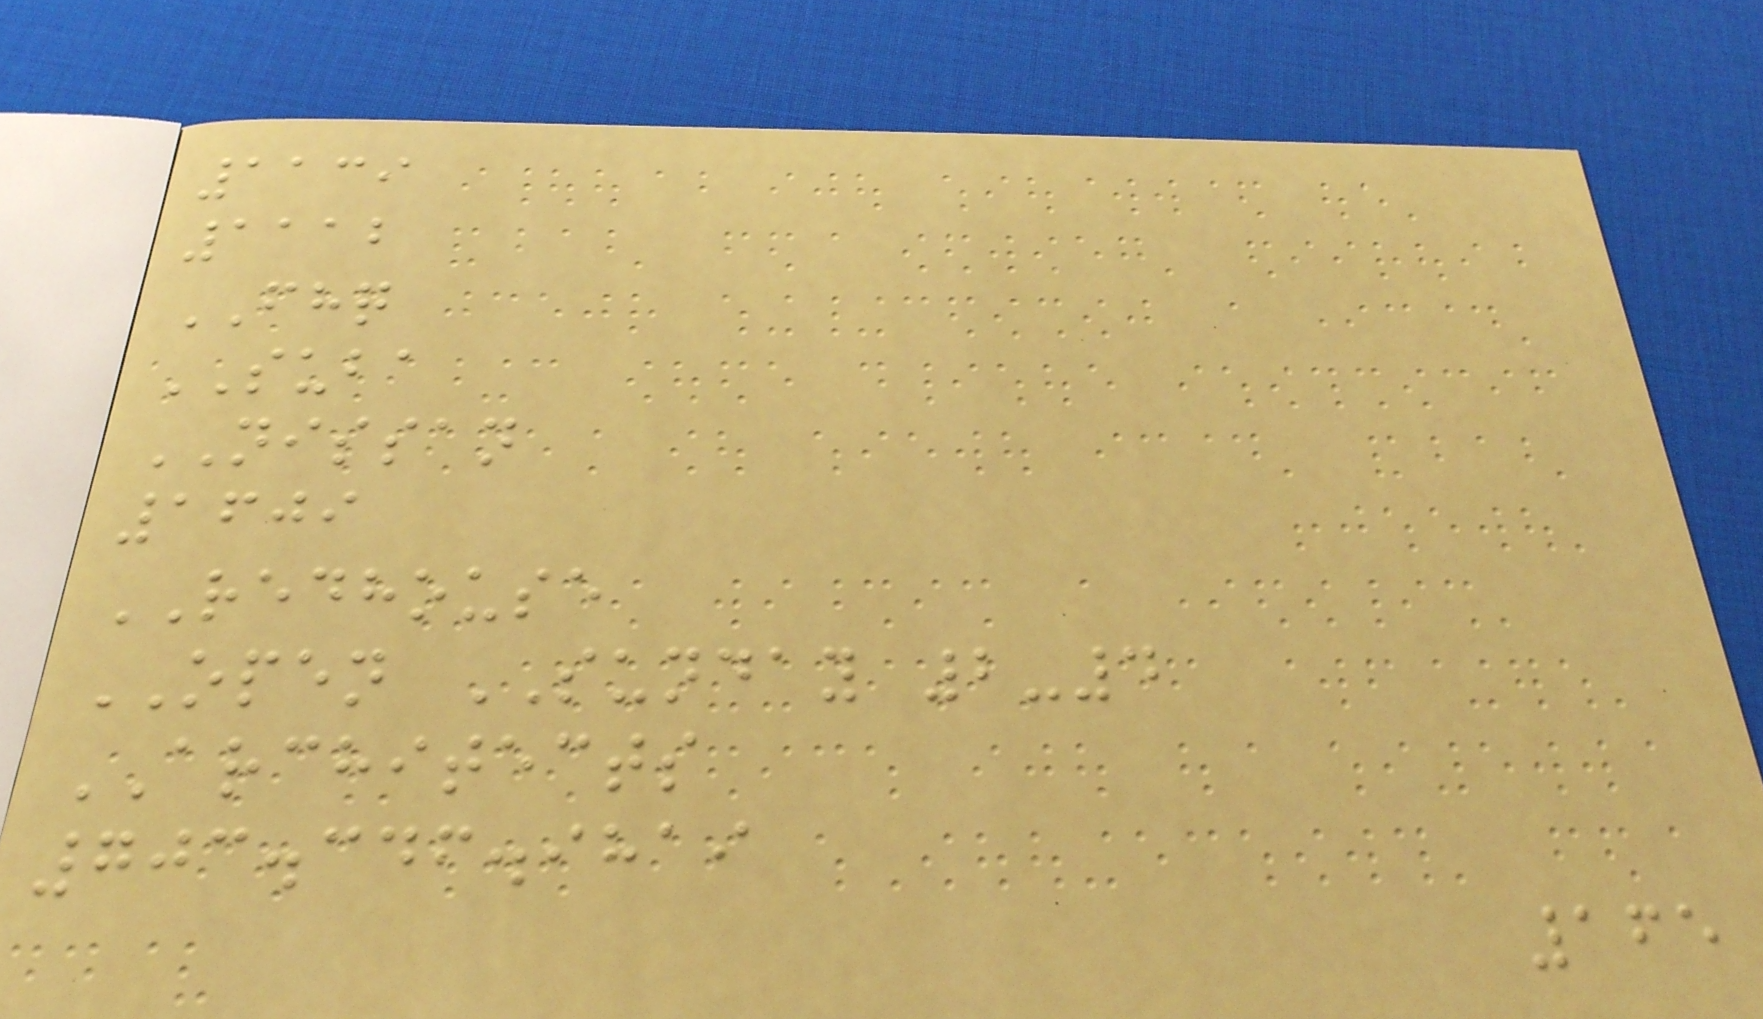1139
1112
FHQ
SUBA
NISSAN
1609
REDHOUSE
OPEN SUNDAY 2-4
ARCHITECTS
703.346.9819
165
